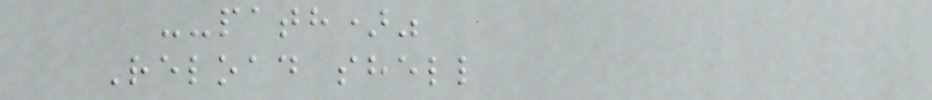--path)"
Reload shell
